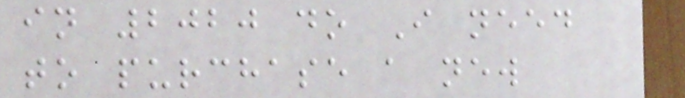in 2020 do I need
to purchase a new
